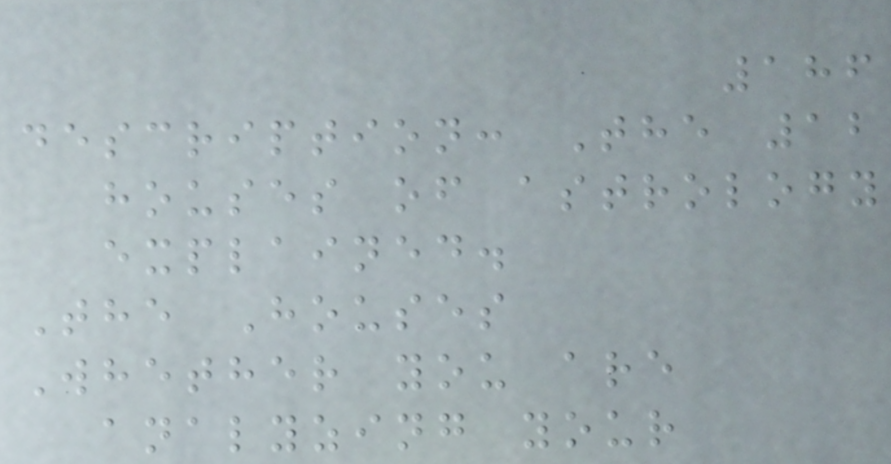186
description: The 12
houses of astrology
explained.
The Houses
Whether you are
analyzing your
